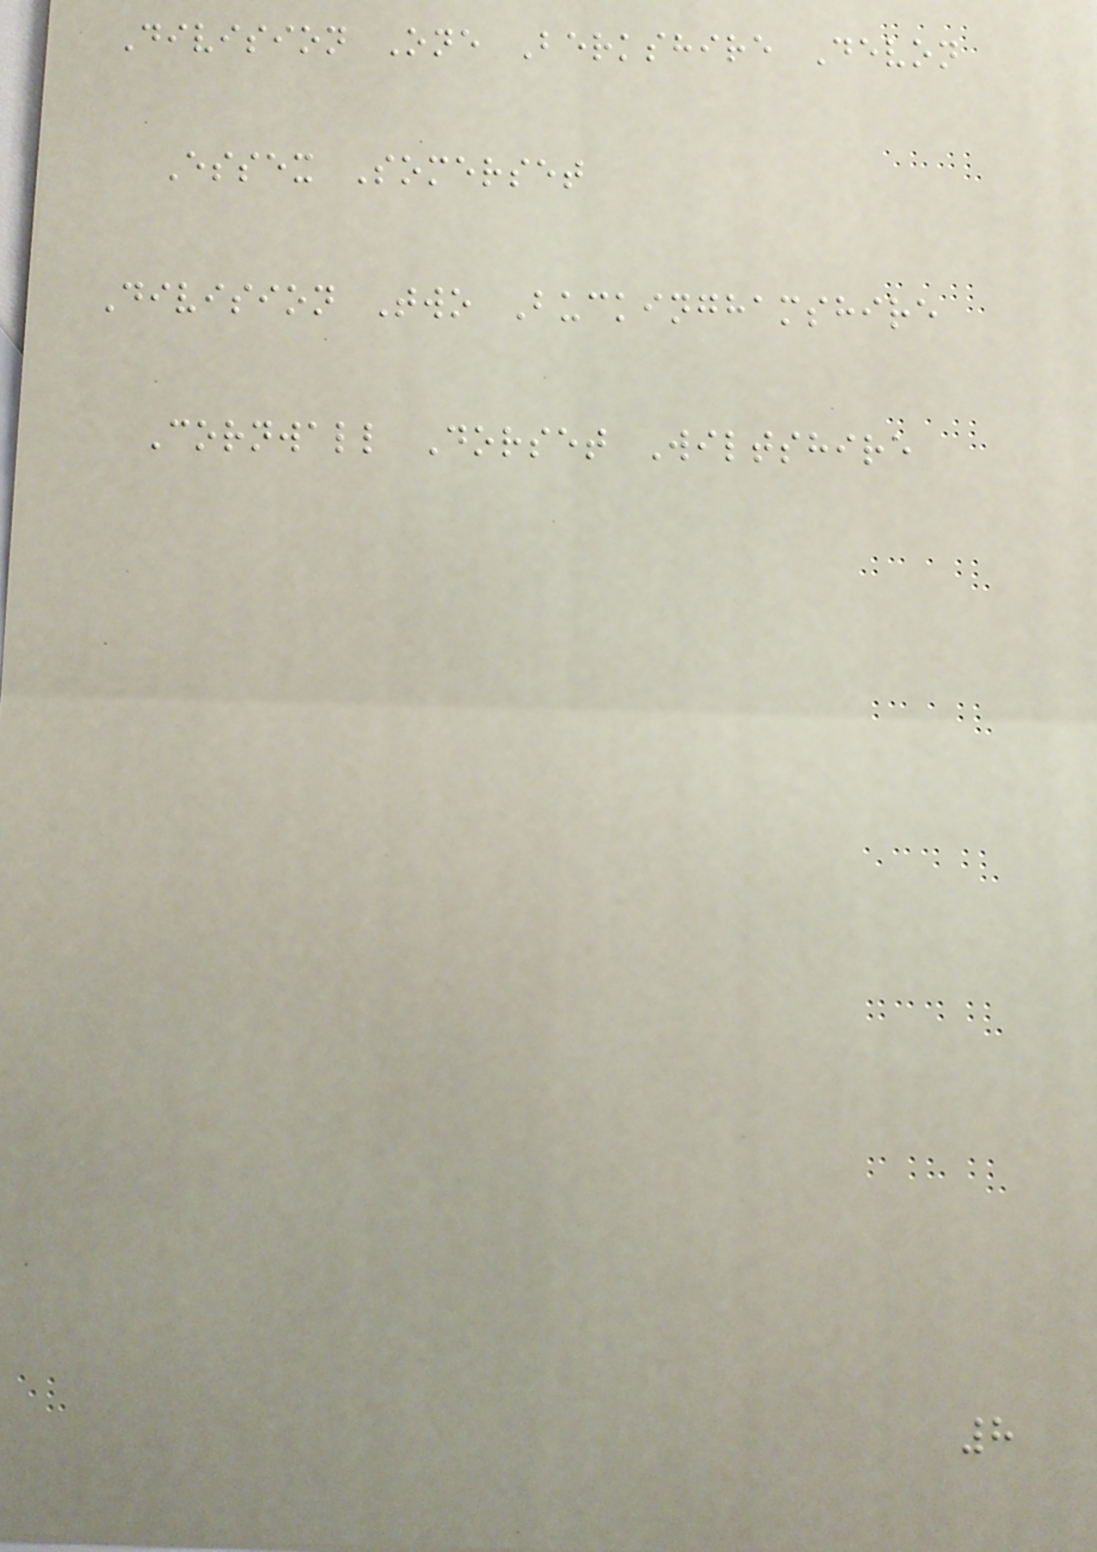Division One Berkshire Devon
Essex Somerset
Division Two Buckinghamshire
Cornwall Dorset Wiltshire
8
